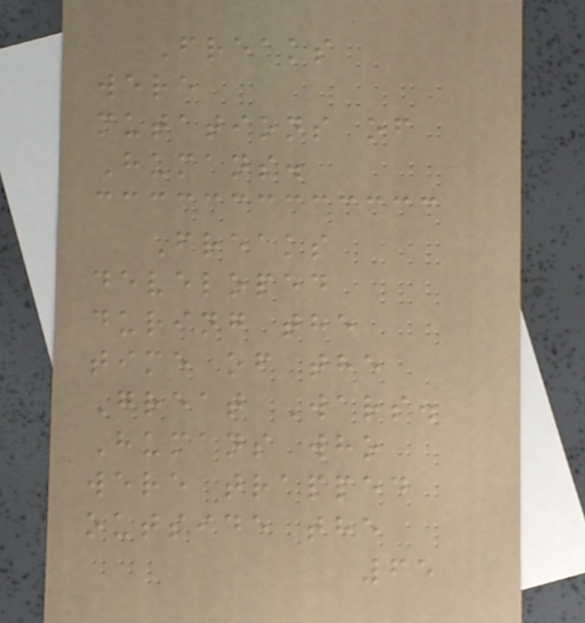Freaks
were
mutations of
Humans.
Freaks
developed
during the
time of the
Great Wars.
Humans who
were trapped
outside the
65
